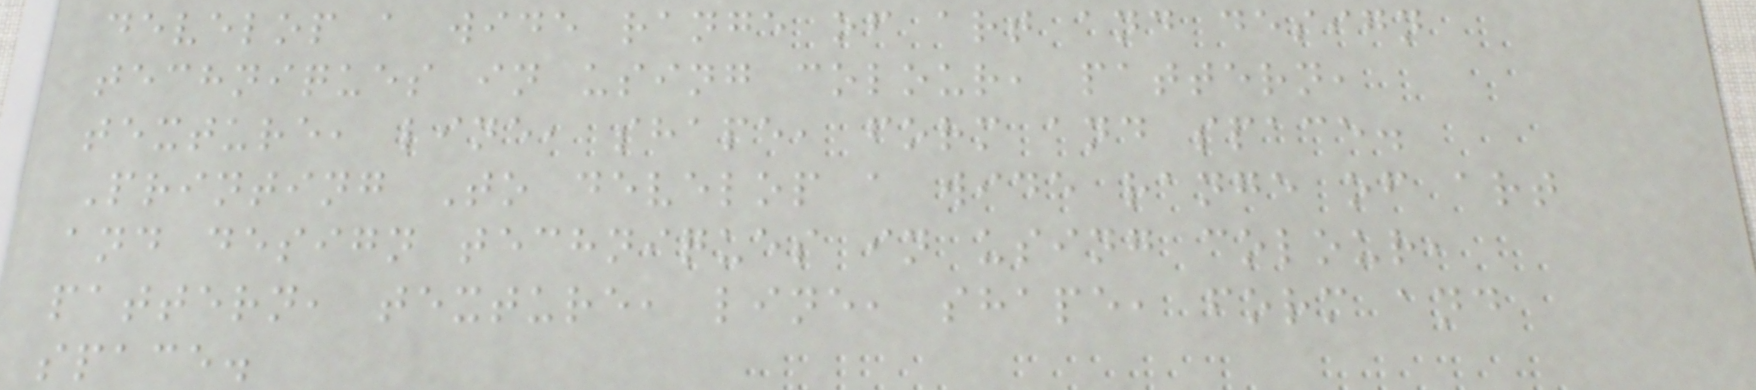develop a wide range of art and design
techniques in using colour, pattern,
texture, line, shape, form and space.
Printing To develop a wide range of art
and design techniques in using colour,
pattern, texture, line, shape, form and
space.
